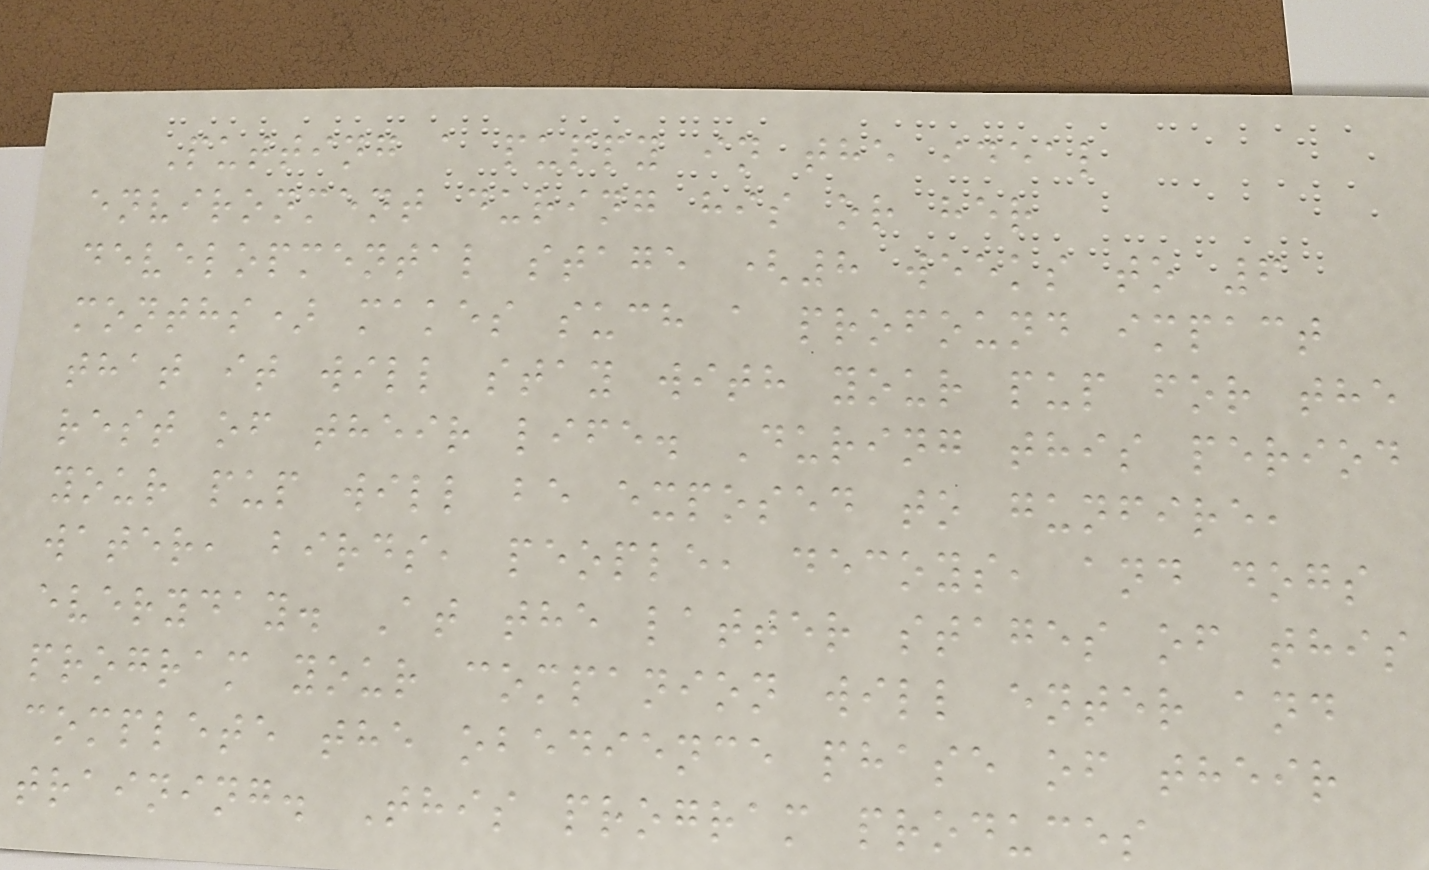Putting a puppy in the ideal
environment during his or her
developmental stage (8 weeks to 6
months) makes such a profound impact
that it will stay with your pup for the
rest of their life. During this period
your pup will be exposed to gunfire,
water, birds, people, decoys, and dogs
everyday. At the latter stages of this
program your companion will enter and
complete the obedience phase of their
training. This program produces
